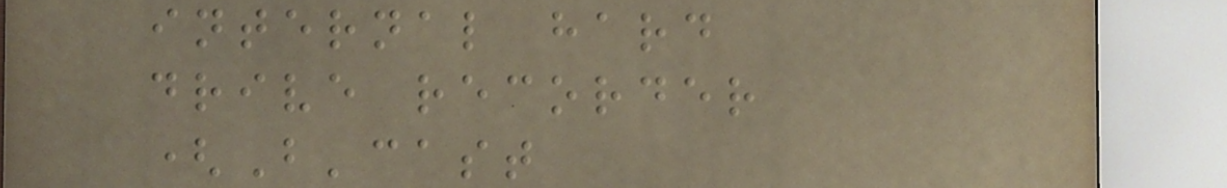internal hard
drive recorder
(B'cast
